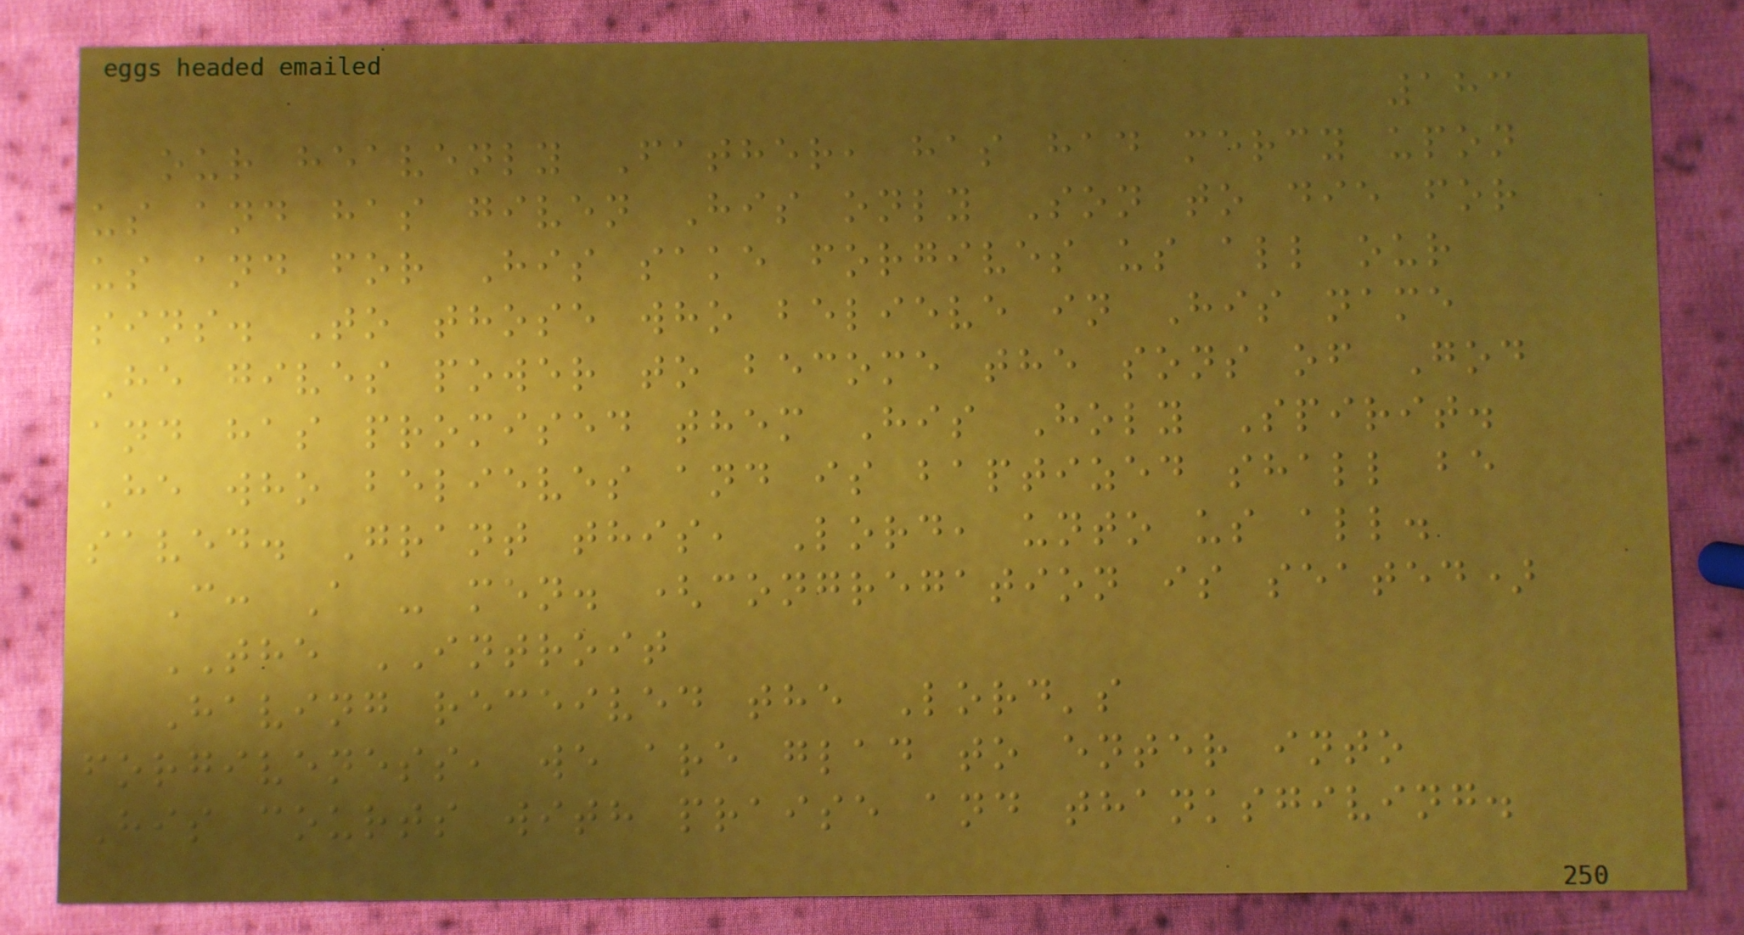183
our heavenly Father, has had mercy upon
us and has given His only Son to die for
us and for His sake forgives us all our
sins. To those who believe in His name
He gives power to become the sons of God
and has promised them His Holy Spirit.
He who believes and is baptized shall be
saved. Grant this, Lord, unto us all.
C: A - men. (congregation is seated)
THE INTROIT
Having received the Lord's
forgiveness, we are glad to enter into
His courts with praise and thanksgiving.
